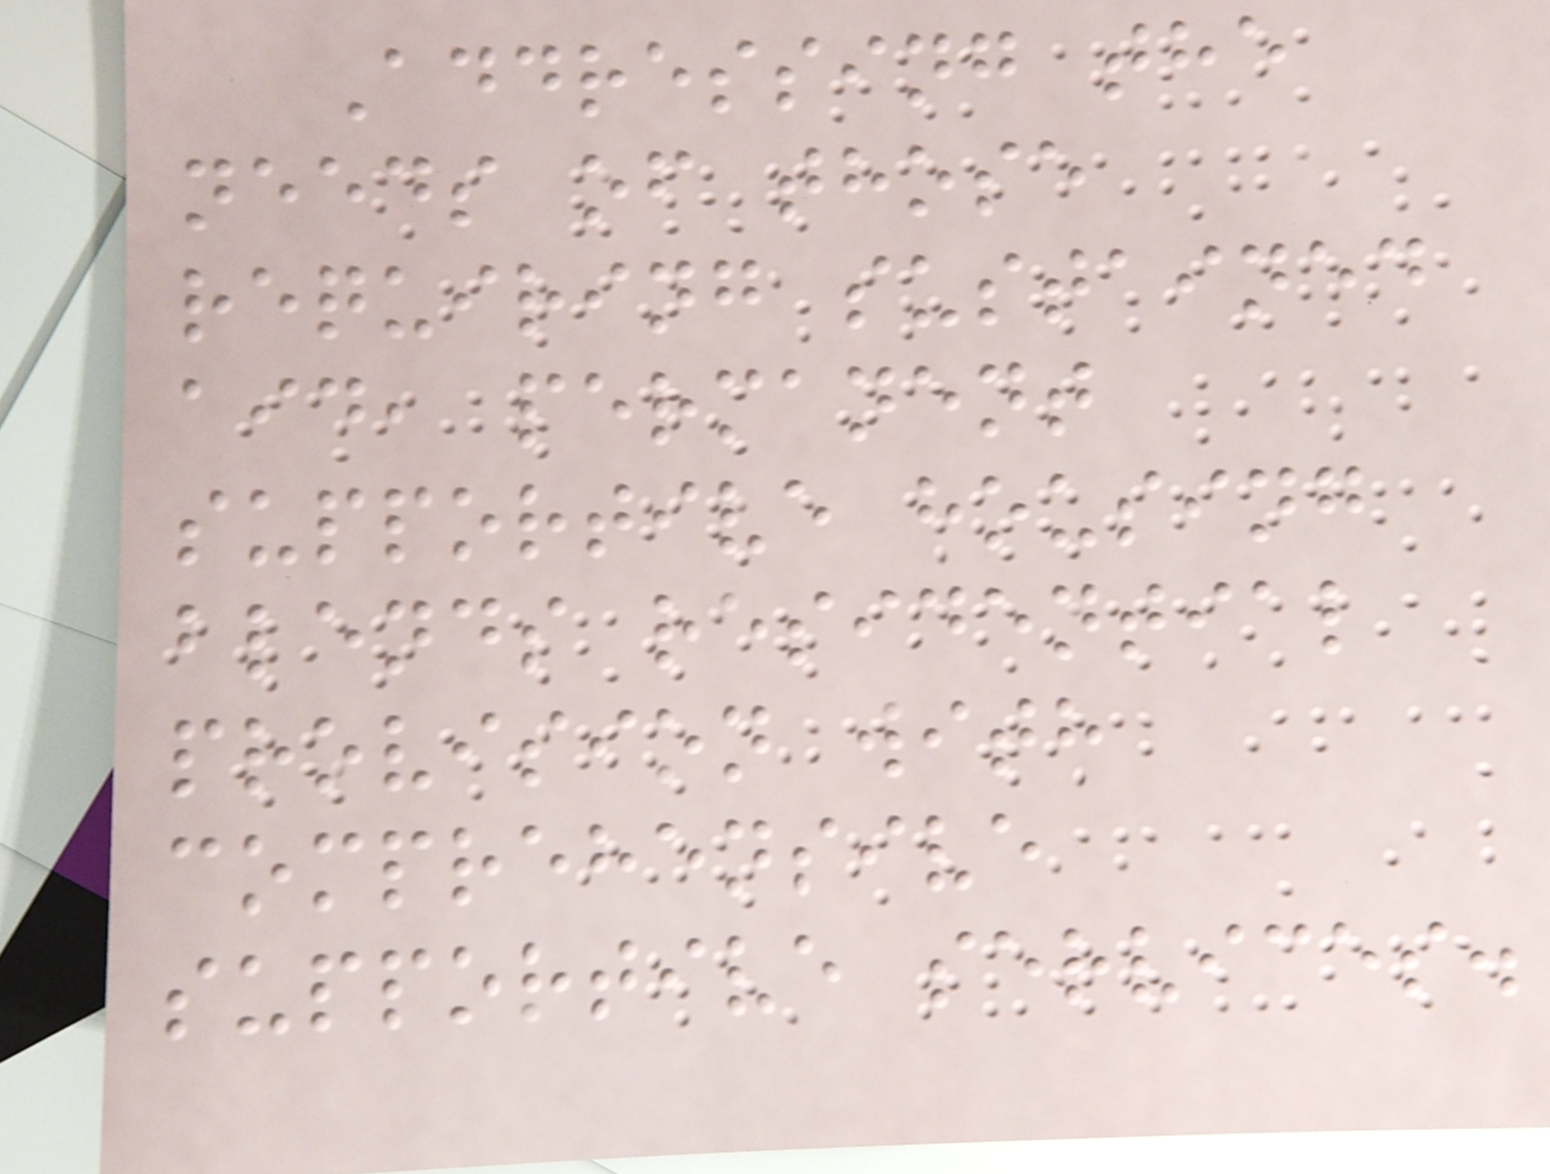Addressing the
needs of those
requiring sustained
aid, permanent
supportive housing
blends residential
provision with
comprehensive
supportive services.
